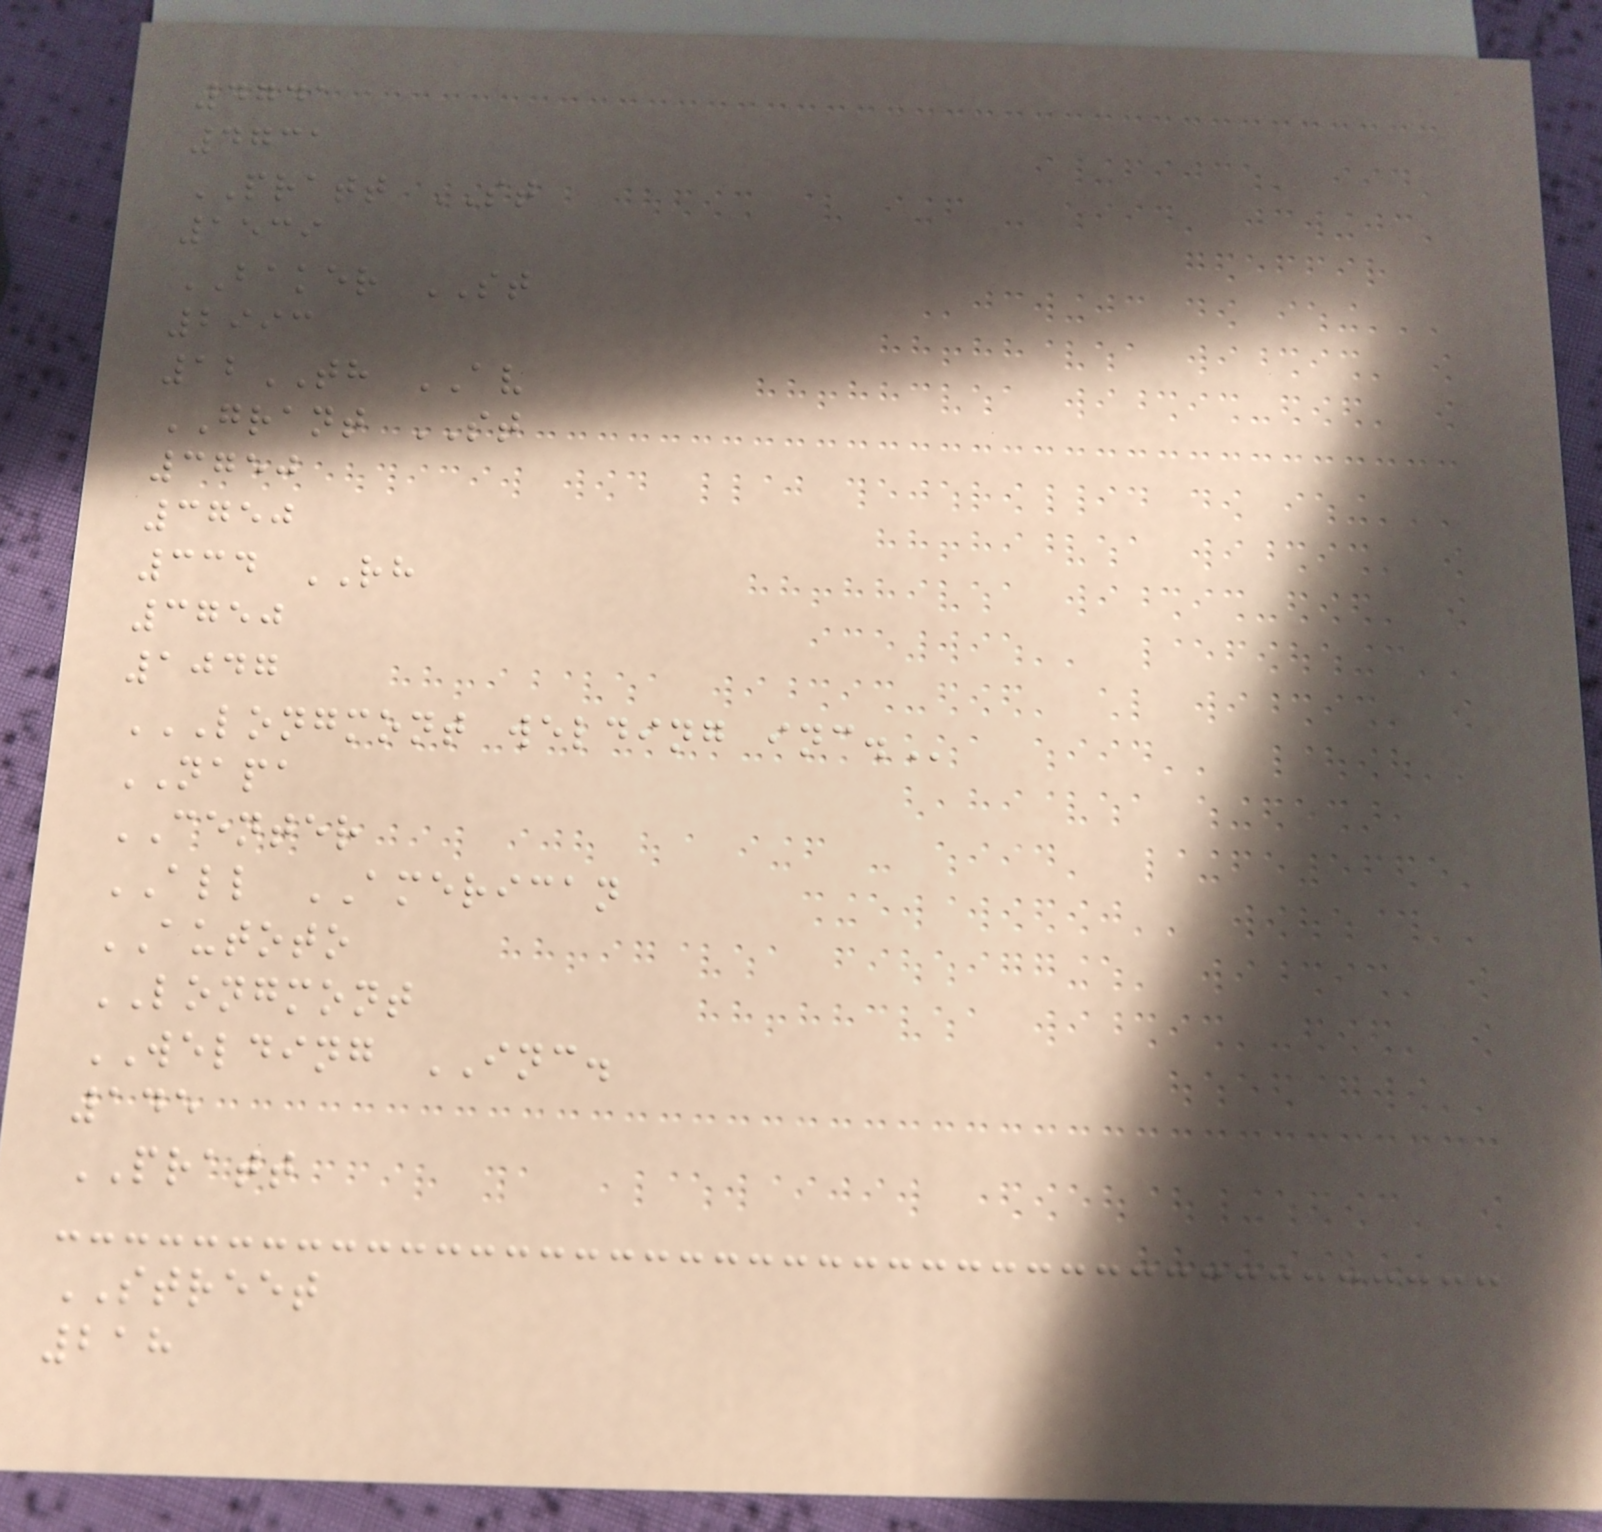4741
4731
PRATT ST
1539
BAKER ST
2993
12TH AV
GRANT ST
3750
3750
334 RH
3750
1047
LONGMONT WELDING INC.
NAPA
CENTER
ALL AMERICAN
AUTOTO
LONGMONT
WELDING INC.
145
PRATT
STREET
218
